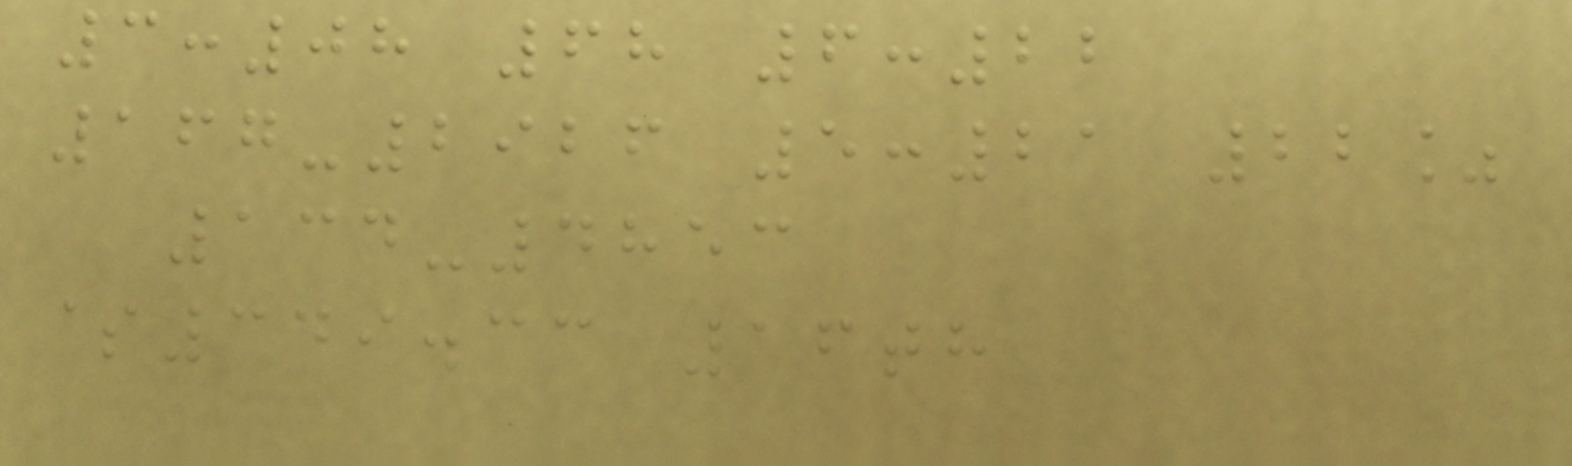3:08 68 6:22
167-2926 5:21 22%
134-4853
$349.33 16th
